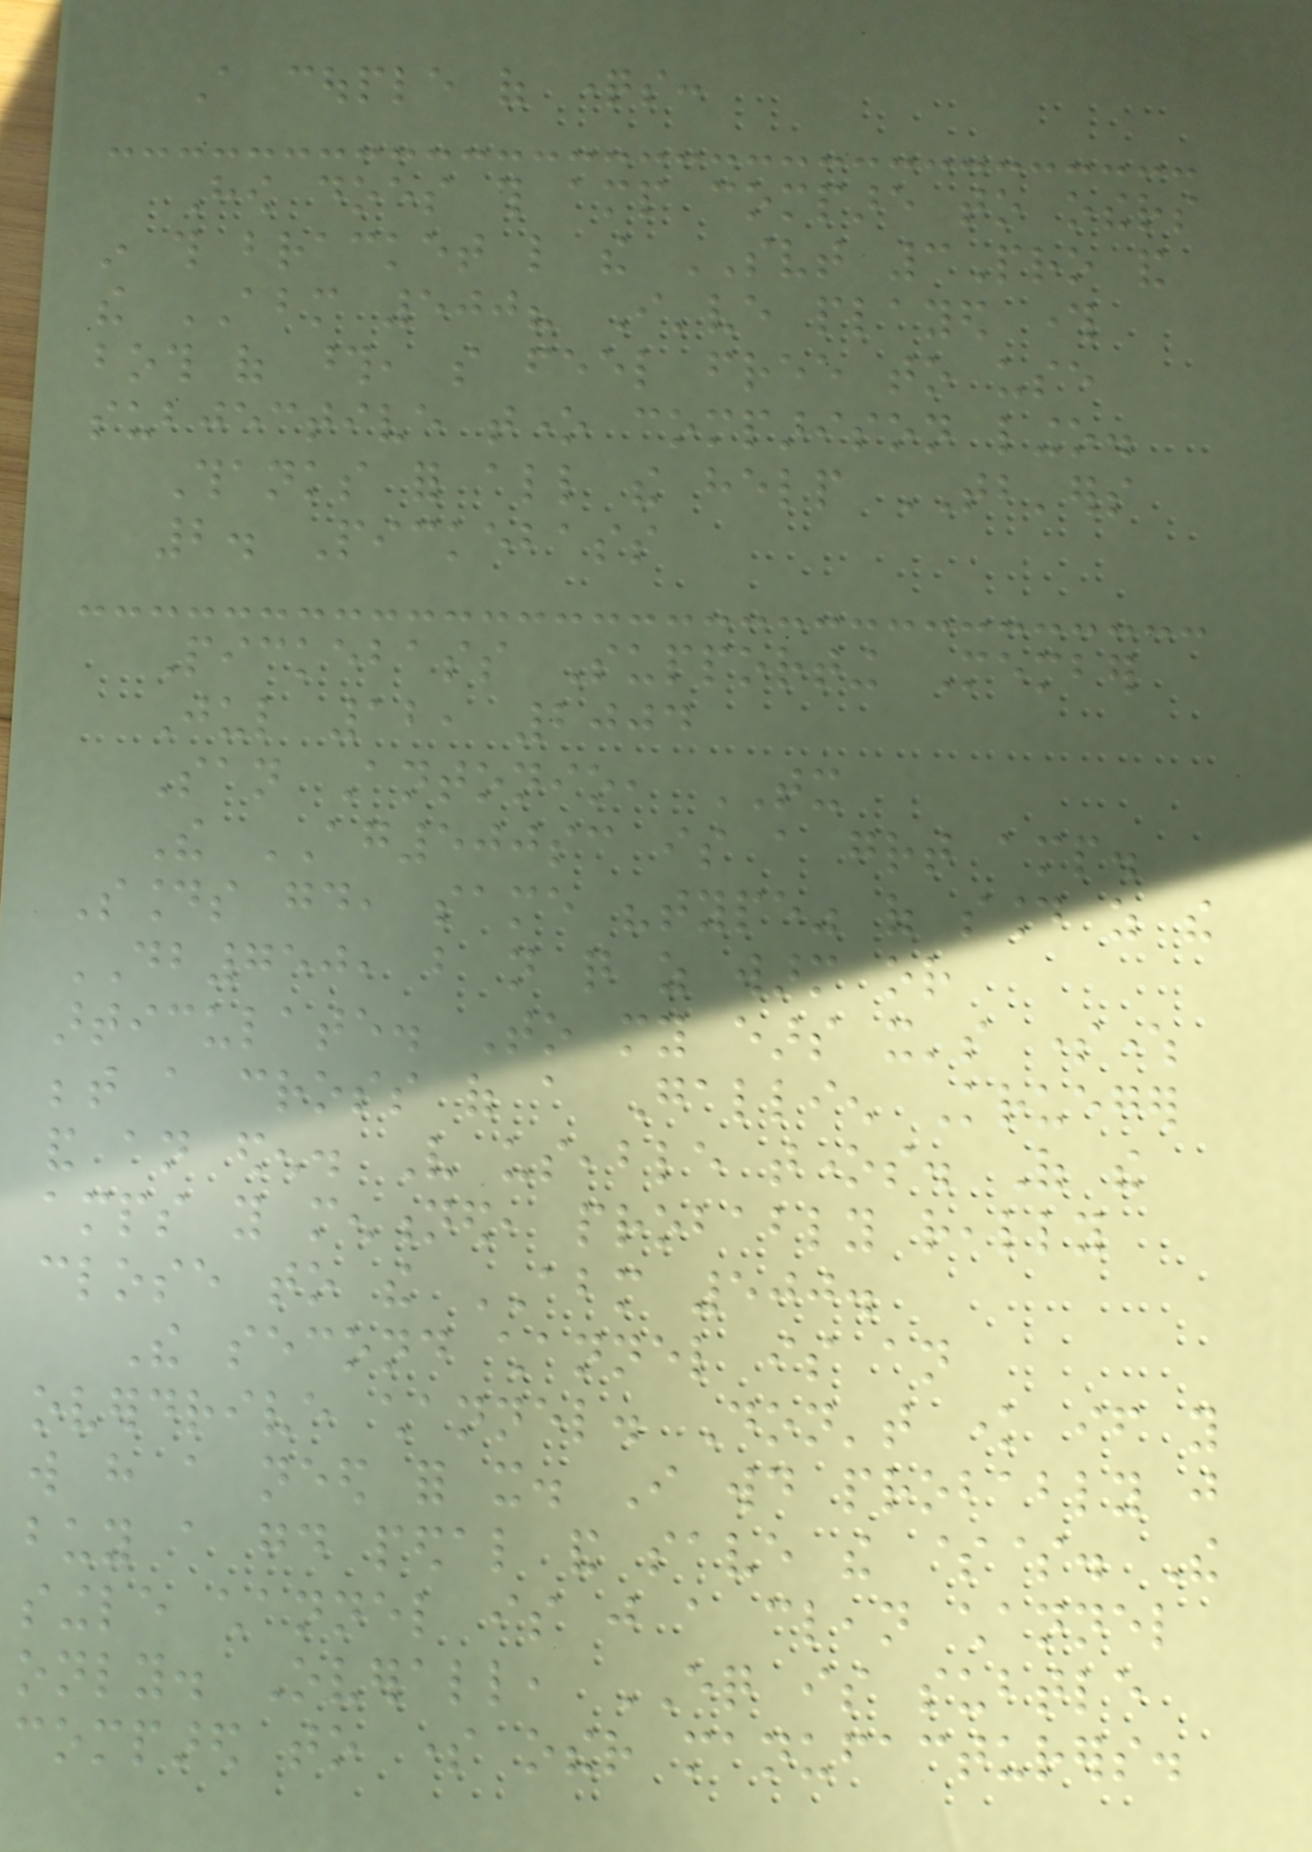A couple of questions:
How does this amp compare to others
in this bracket like the SVT 3Pro and
the ABM 500? I've played through
both of those, so feel free to use
subjective tone comparison lingo.
Thanks for all the help TB'ers
2. Pickebass
Pickebass Supporting Member
Jul 12, 2004
San Antonio, TX
The AG500sc is a great amp.
Sounds good, same "type" of sound as the
DB750, but not quite as warm or
articulate. To my ears it's somewhere
between a cross of a Gallien Krueger
and an eden. Very useable tones. Of the
amps you mentioned, probably really
close to the ABM 500.
The second channel is an
overdrive channel. Don't know if you
will have a need for it. I would probably just
buy a good pedal and save the $$. The
single channel is just a clean channel
only. Overall, EQ is subtle
compared to some other manufacturers.
